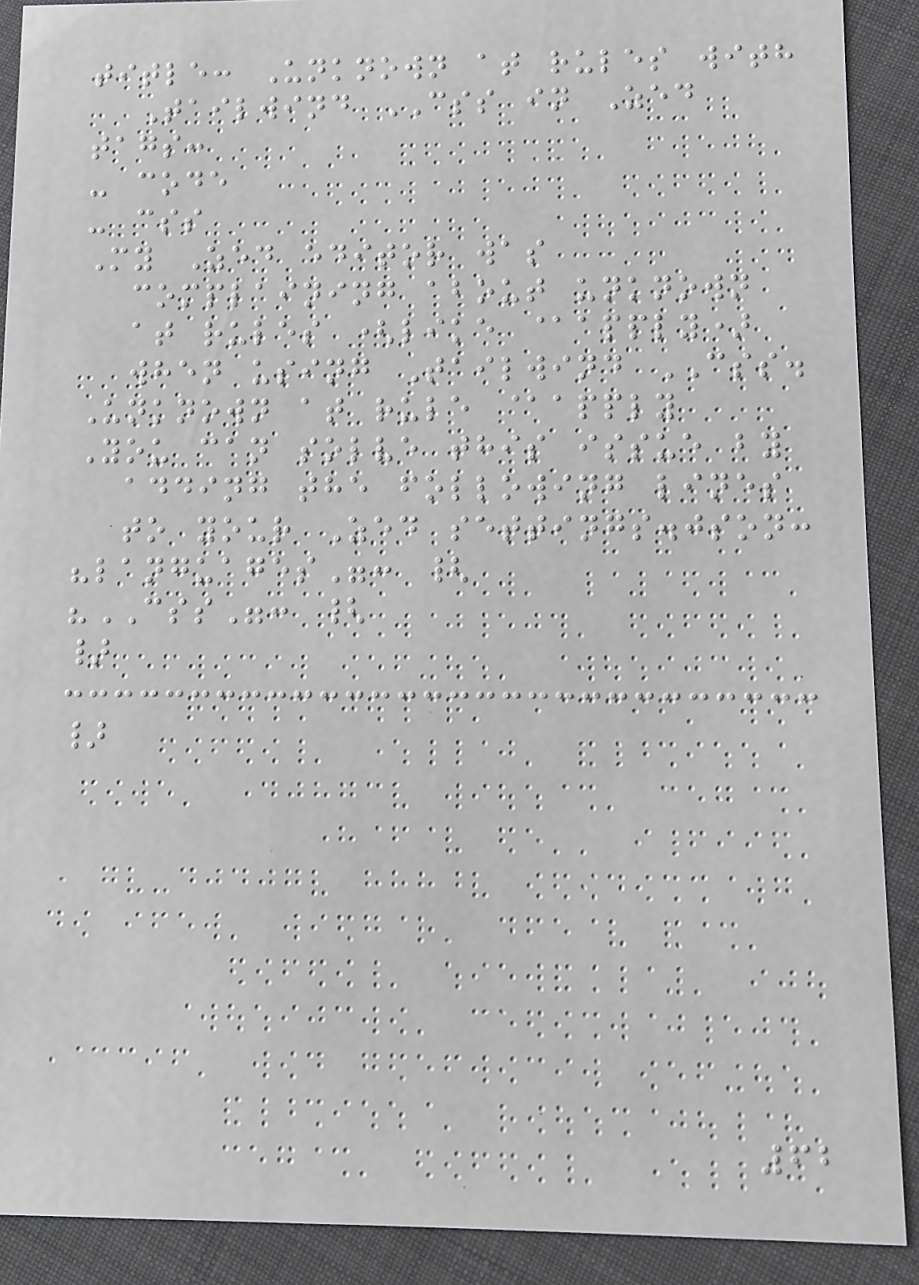title: Unknown at rules with
Tailwind CSS in Zed
tags:
- code
- css
My Zed editor was
complaining about unknown
at rules (like @apply)
when using Tailwind CSS.
Unknown at rule @apply
You can solve this issue by
adding the following lines
to your Zed settings.json:
"languages": {
"CSS": {
}
}
62
